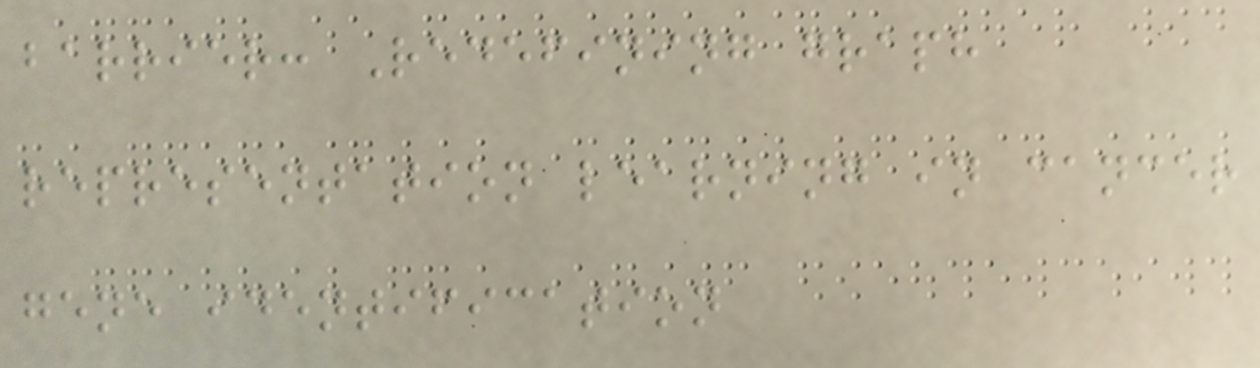barrier: Redefining graph
representation learning in cancer
gene identification
